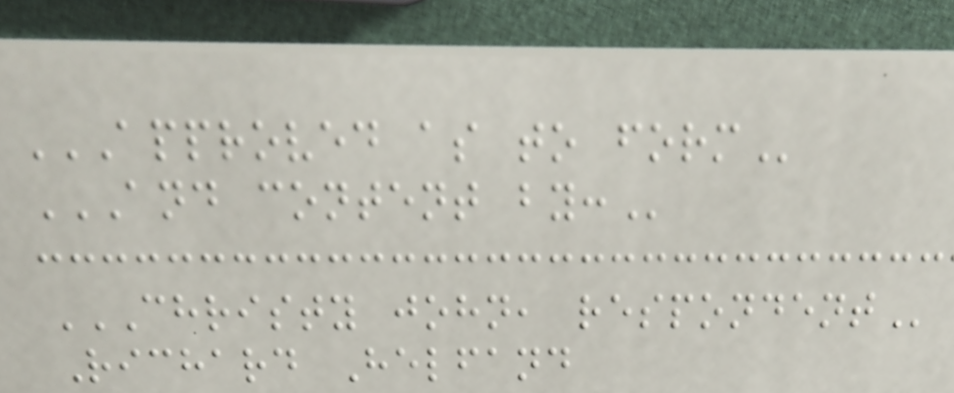APPROVED AS TO FORM
AND CONTENT BY:
CHRISTY JOHN, RESPONDENT
Richard Helfand
